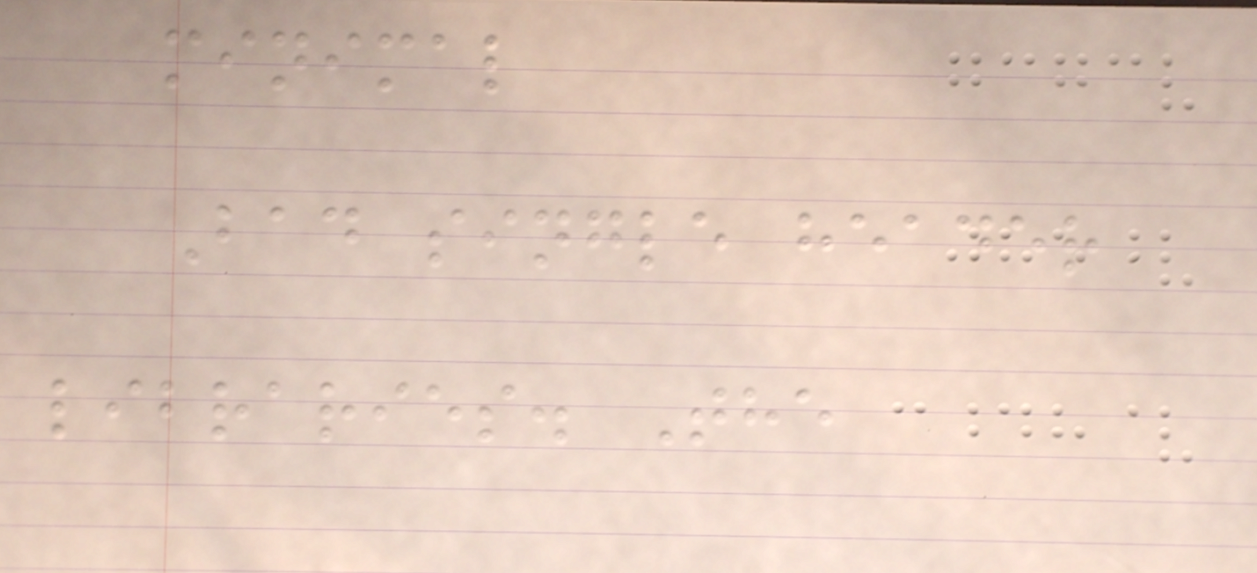minimal
Bad single header
libraries. The
